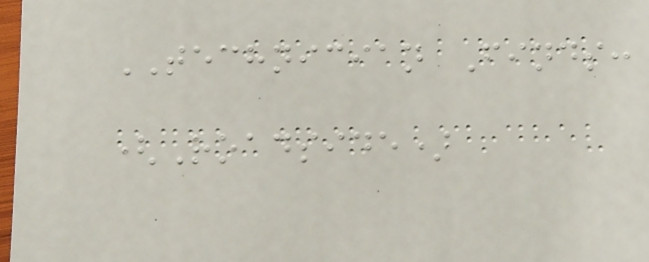TECHNICIAN Finds:
(Roadside)
